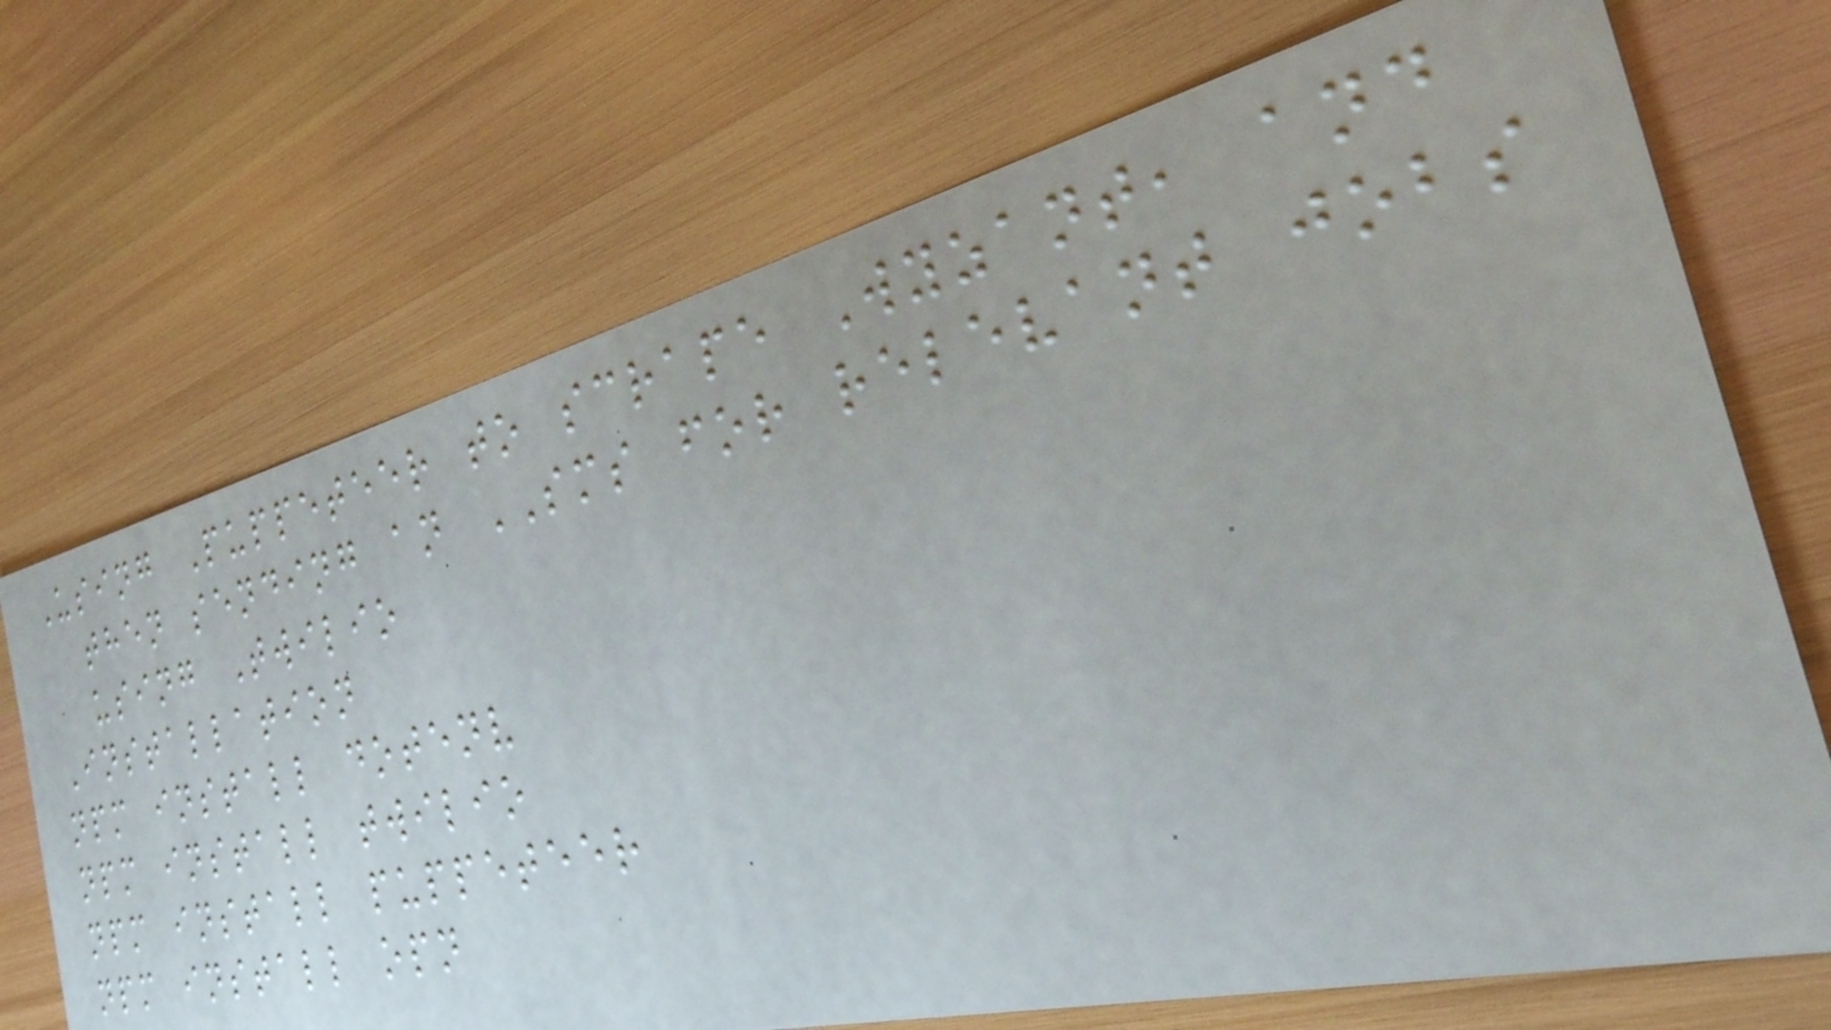Using Puppeteer to scrape Wyzant, and
then sending an SMS for relevant jobs
using Twilio
Installation
npm install dotenv
npm install twilio
npm install puppeteer
npm install opn
